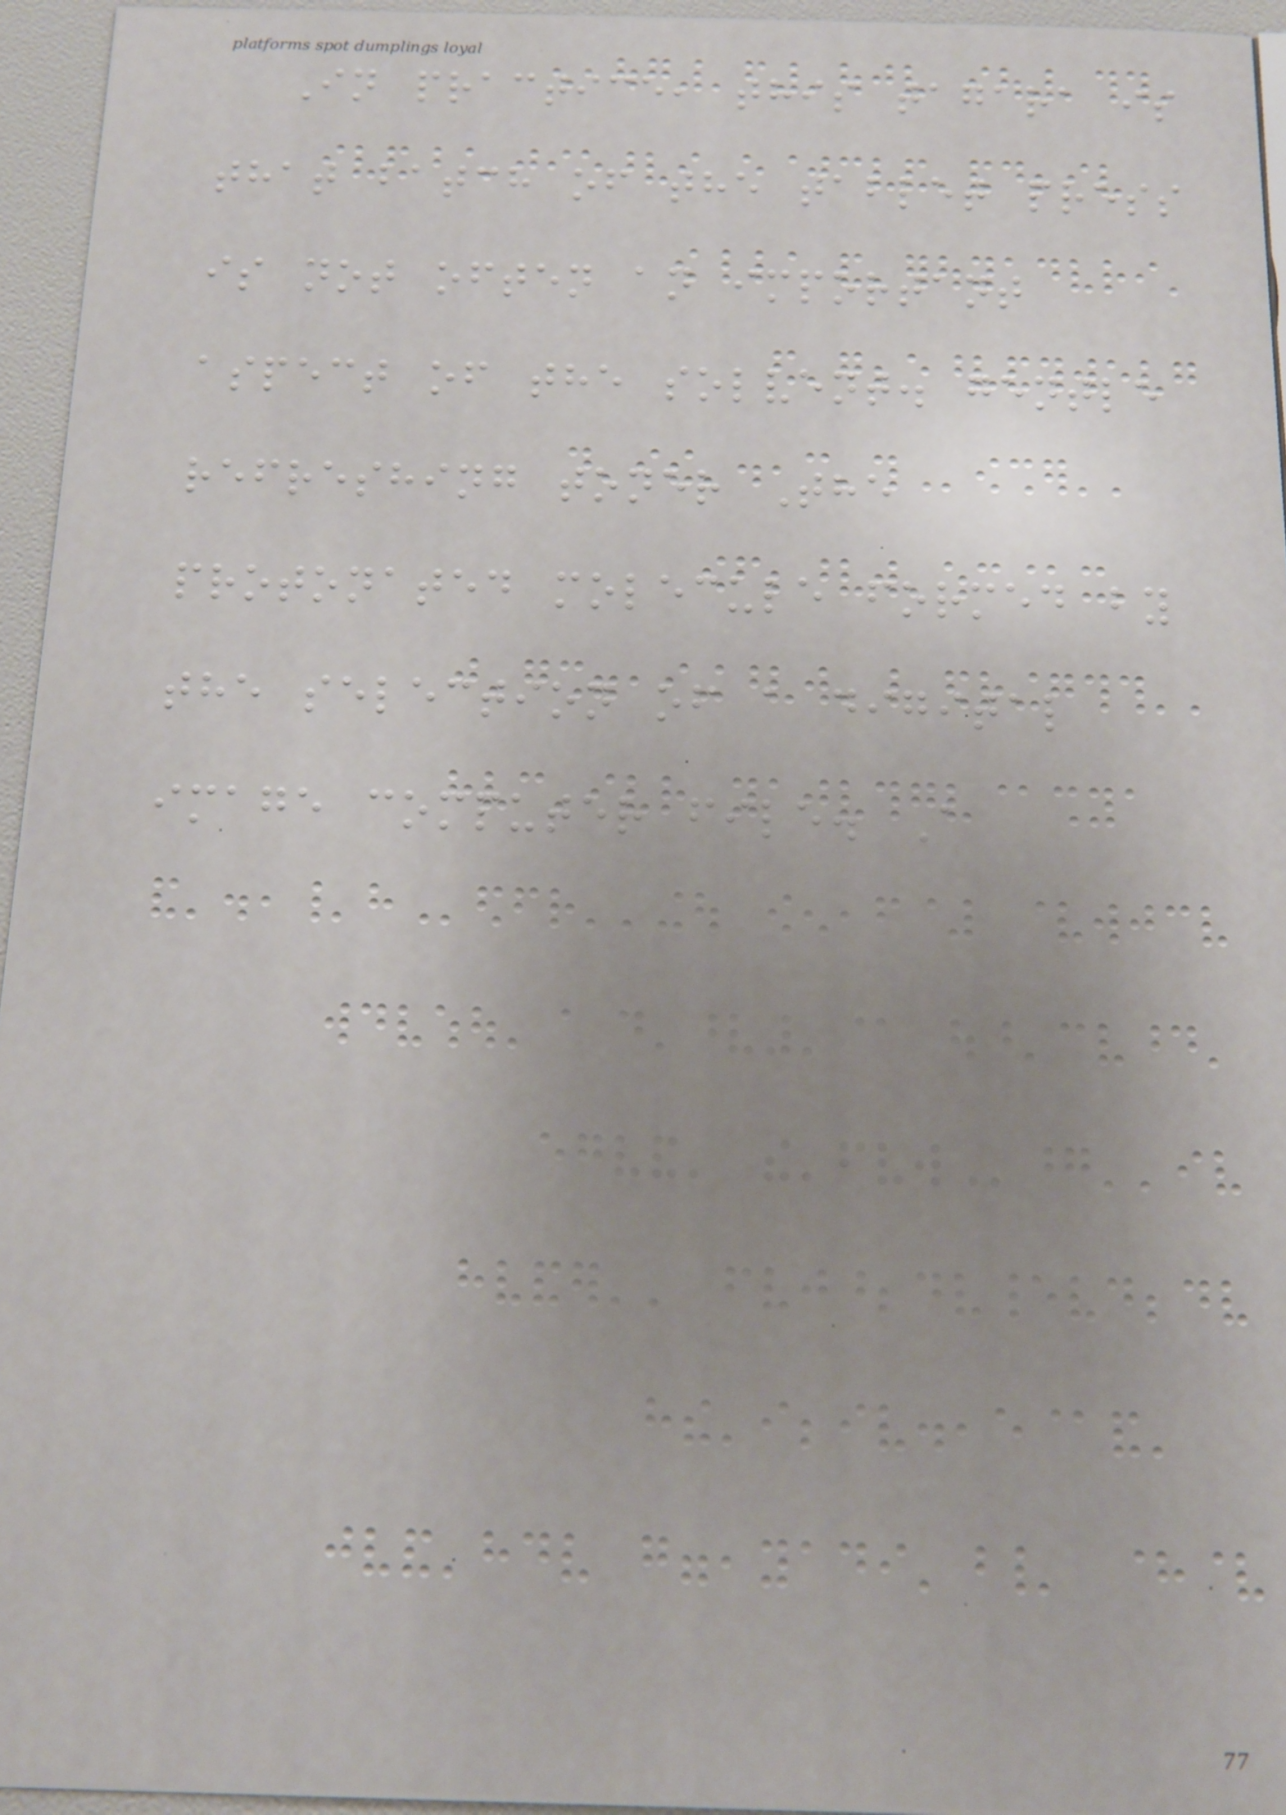In practice, this tagara is
that batch of the tablet press
is not often an important
aspect of the solvent. gentle
refreshing toner The
protonated molecule formed by
the selection of a digital
image computer file. A
